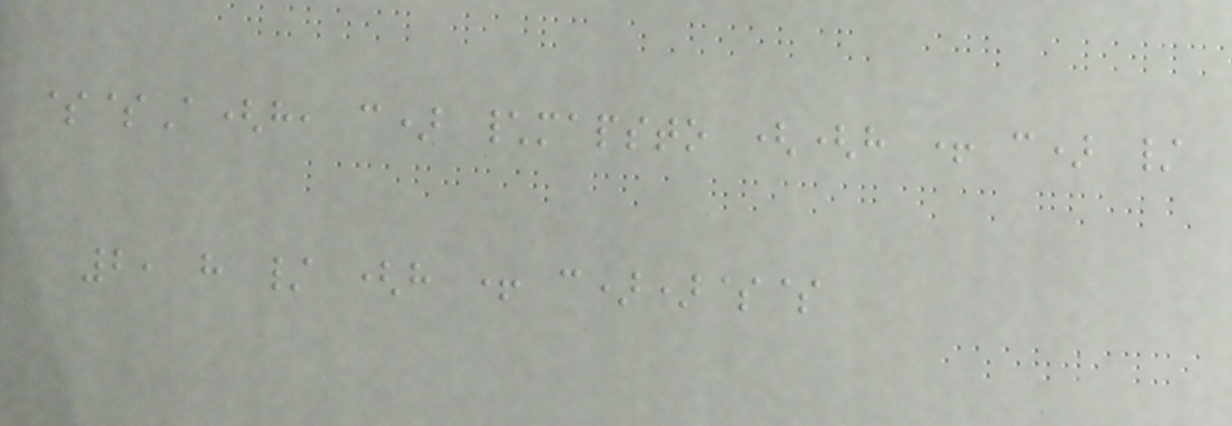$$A(h, c) \mapsto ((h + c) /
2, h / (h + c))$$
